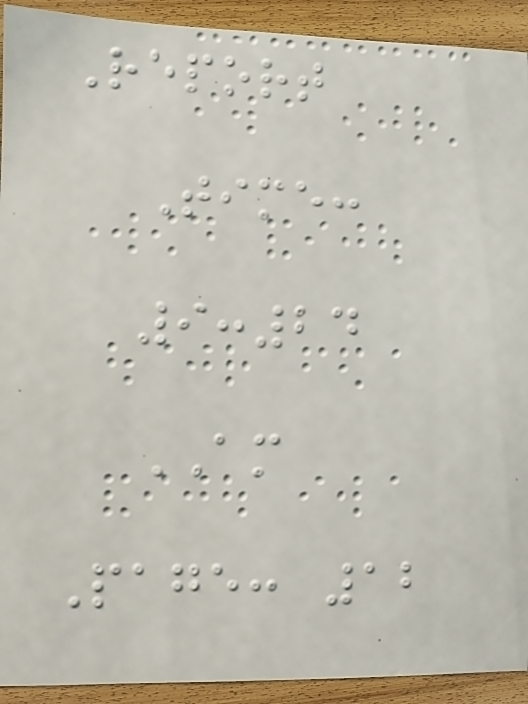Report
Time:
9:24
AM
Page: 12
